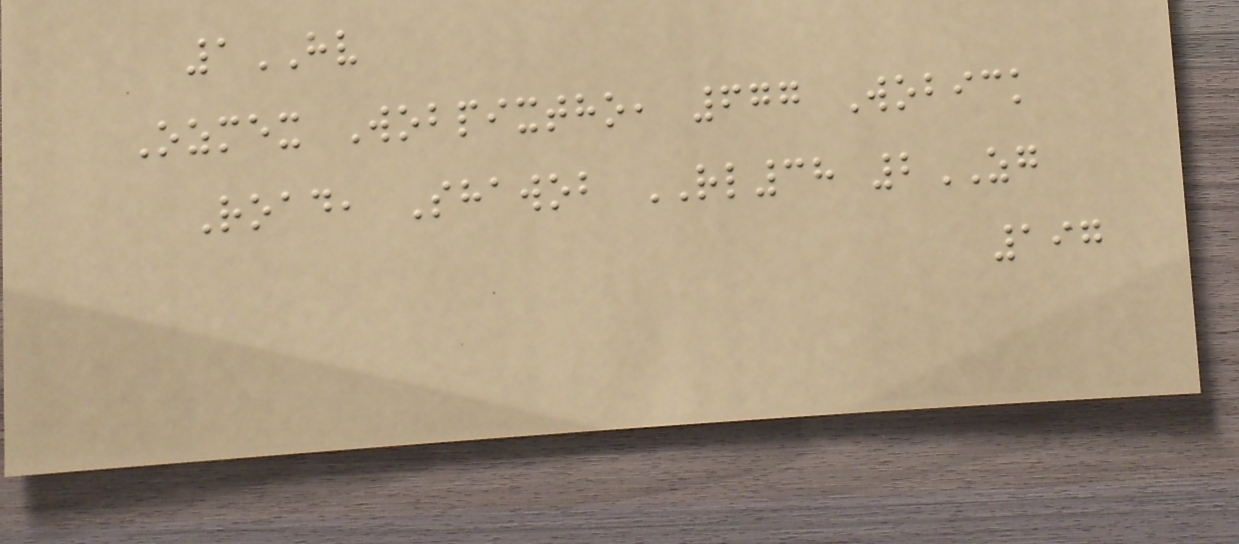1HV
Ozmex Wobpixtho, 677 Wobick
Road, Shawob RL38 2ZG
197
